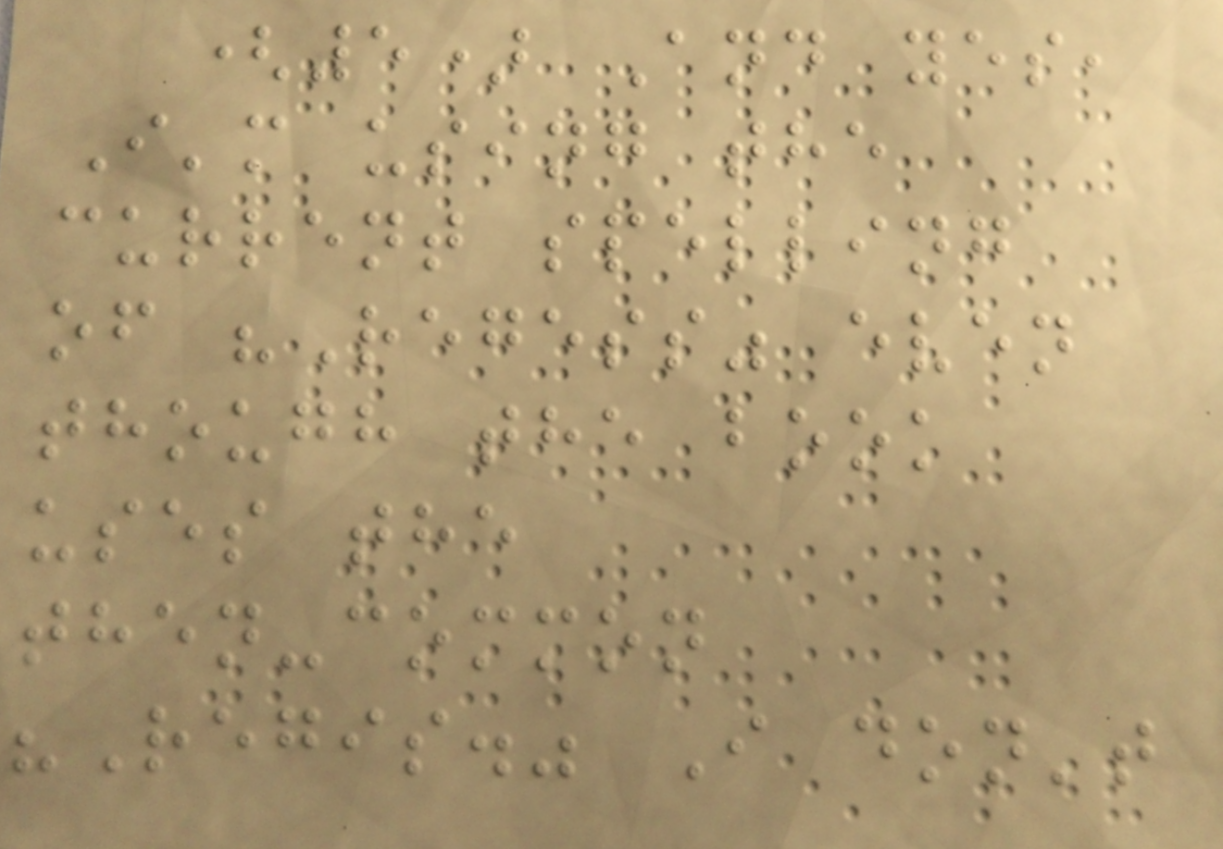(5) And yes,
I'm using the
current spelling
of "Regess" even
though the book
uses the
then-common
"Regis." I don't
